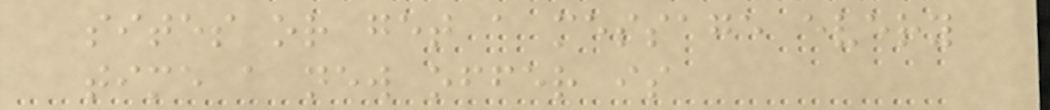sites or get a message every
time a new offer is
